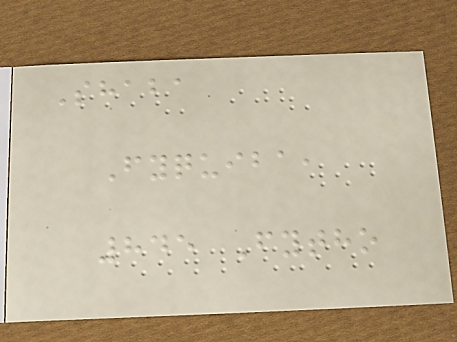Shaba
Fyquiba,
845 Fytho
